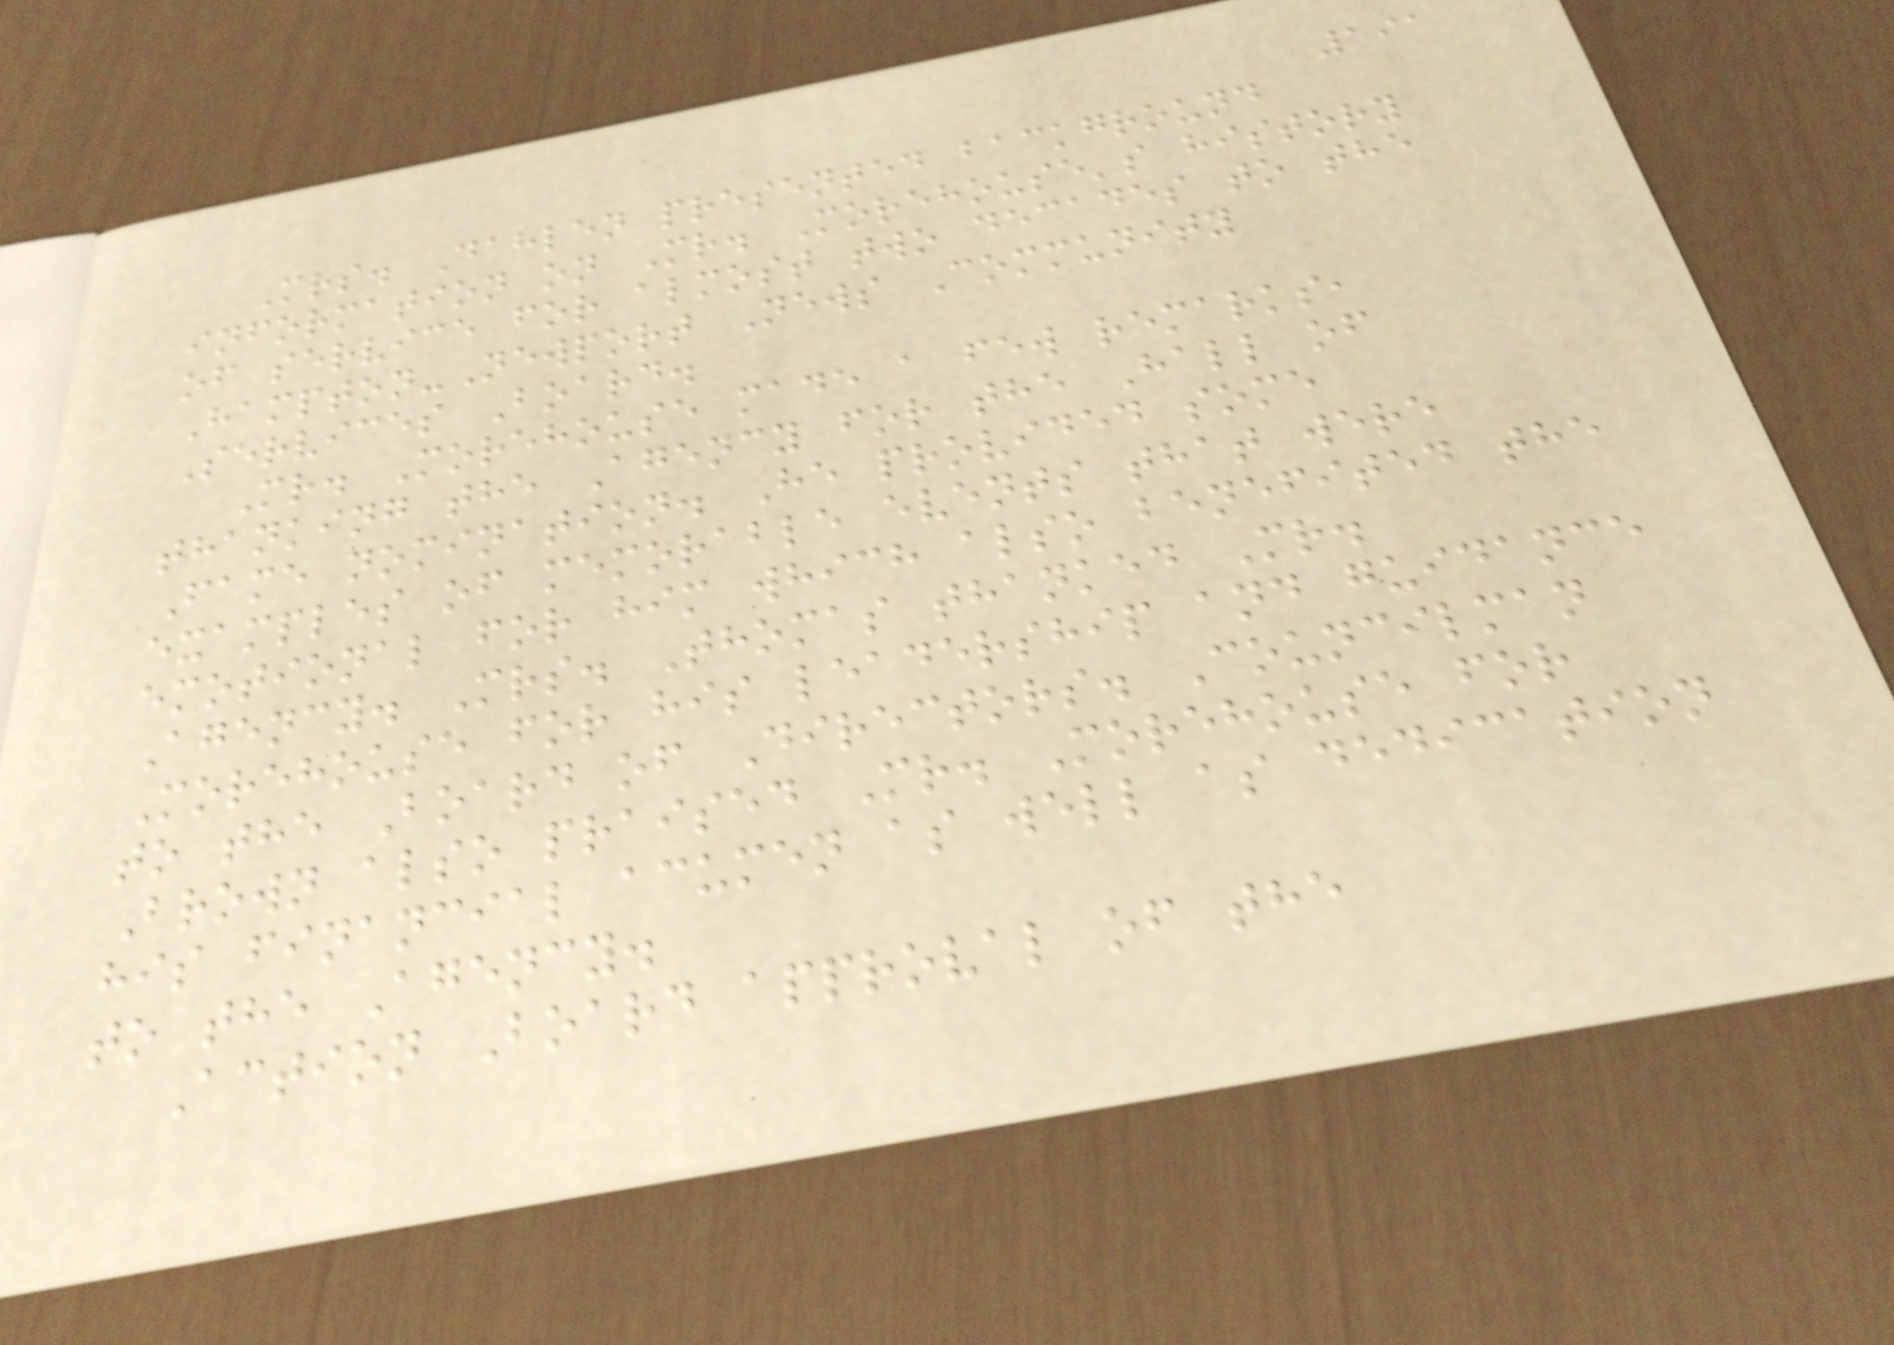191
Mrs. Dahlen presented background
information on Mr. Morehouse's history
of service for almost two decades to the
Hampton-Newport News Community
Services Board.
Mr. Morehouse made a few remarks,
thanking the Agency for the Hall of
Fame nomination. He provided some
examples of memorable events that were
emotional for him which also benefited the
Agency. Mrs. Thomas thanked Mr.
Morehouse for his leadership and guidance
to the Board of Directors. Councilman
Brown also praised Mr. Morehouse for
his financial acumen as well as dedication
to the Agency.
Action Board approval of the
